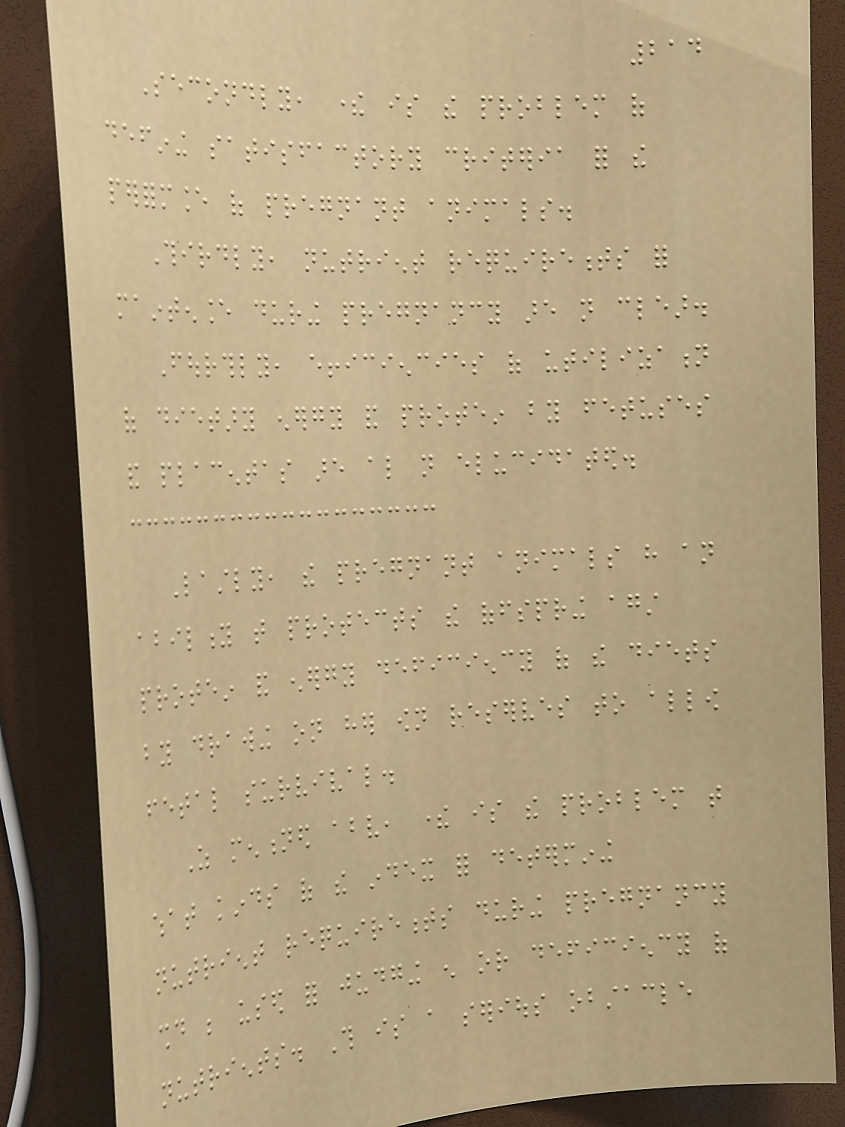214
Secondly, there is the problem of
defining satisfactory criteria for the
performance of pregnant animals.
Thirdly, nutrient requirements for
maintenance during pregnancy are not clear.
Fourthly, efficiencies of utilization
of dietary energy and protein by fetuses
and placentas are also not elucidated.
Lastly, the pregnant animals have an
ability that protects the offspring against
protein and energy deficiency of the diets
by drawing on her own reserves to allow
fetal survival.
As mentioned above, there is the problem that
what kinds of the index for determining
nutrient requirements during pregnancy
should be used for judging enough or deficiency of
nutrients. This is a serious obstacle
